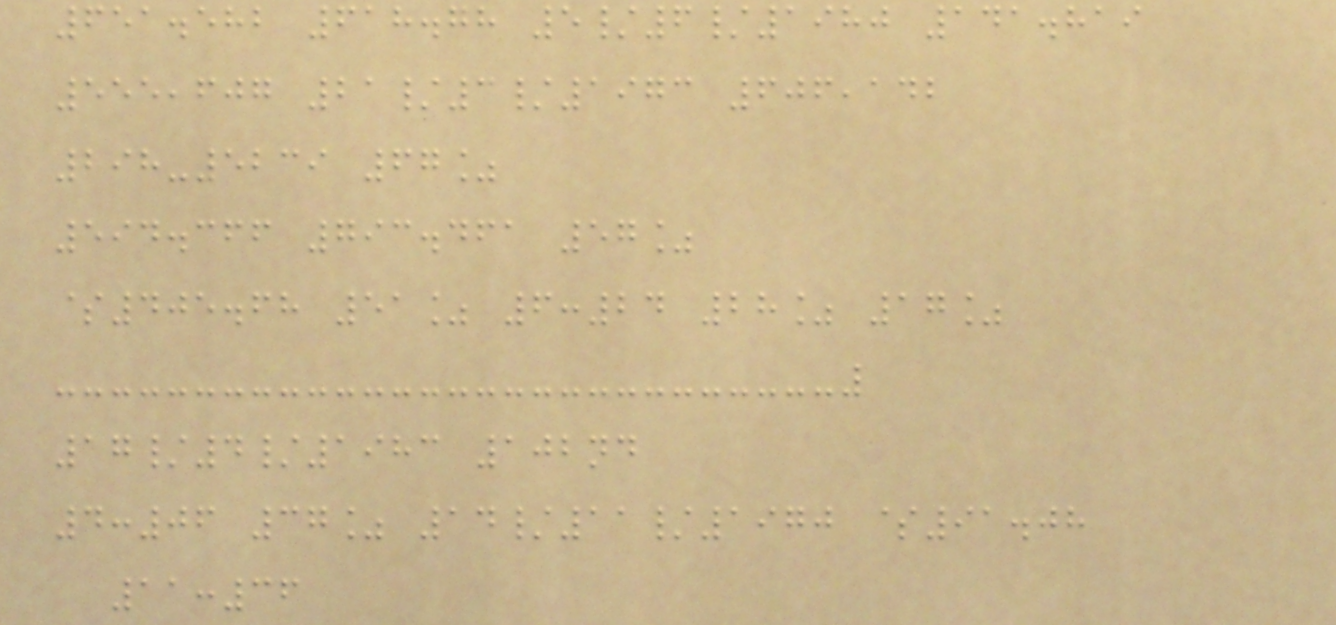651.582 618.78 5/6/1980 141.819
555,607 21/3/1973 606,142
298-5239 67%
594.366 793.461 57%
$405.68 51% 6:24 28% 17%
17/4/1983 102nd
4:06 37% 14/11/1970 $91.08
11:36
